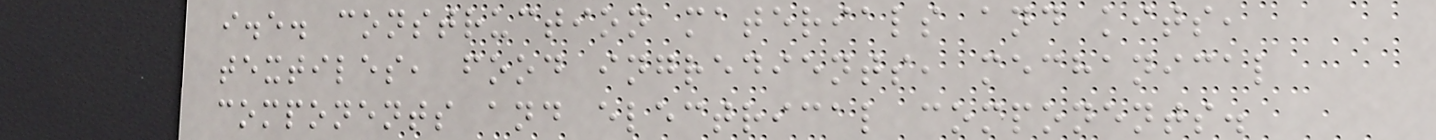i.e. construction materials and kits,
textiles, food ingredients, mechanical
components and electrical components.
